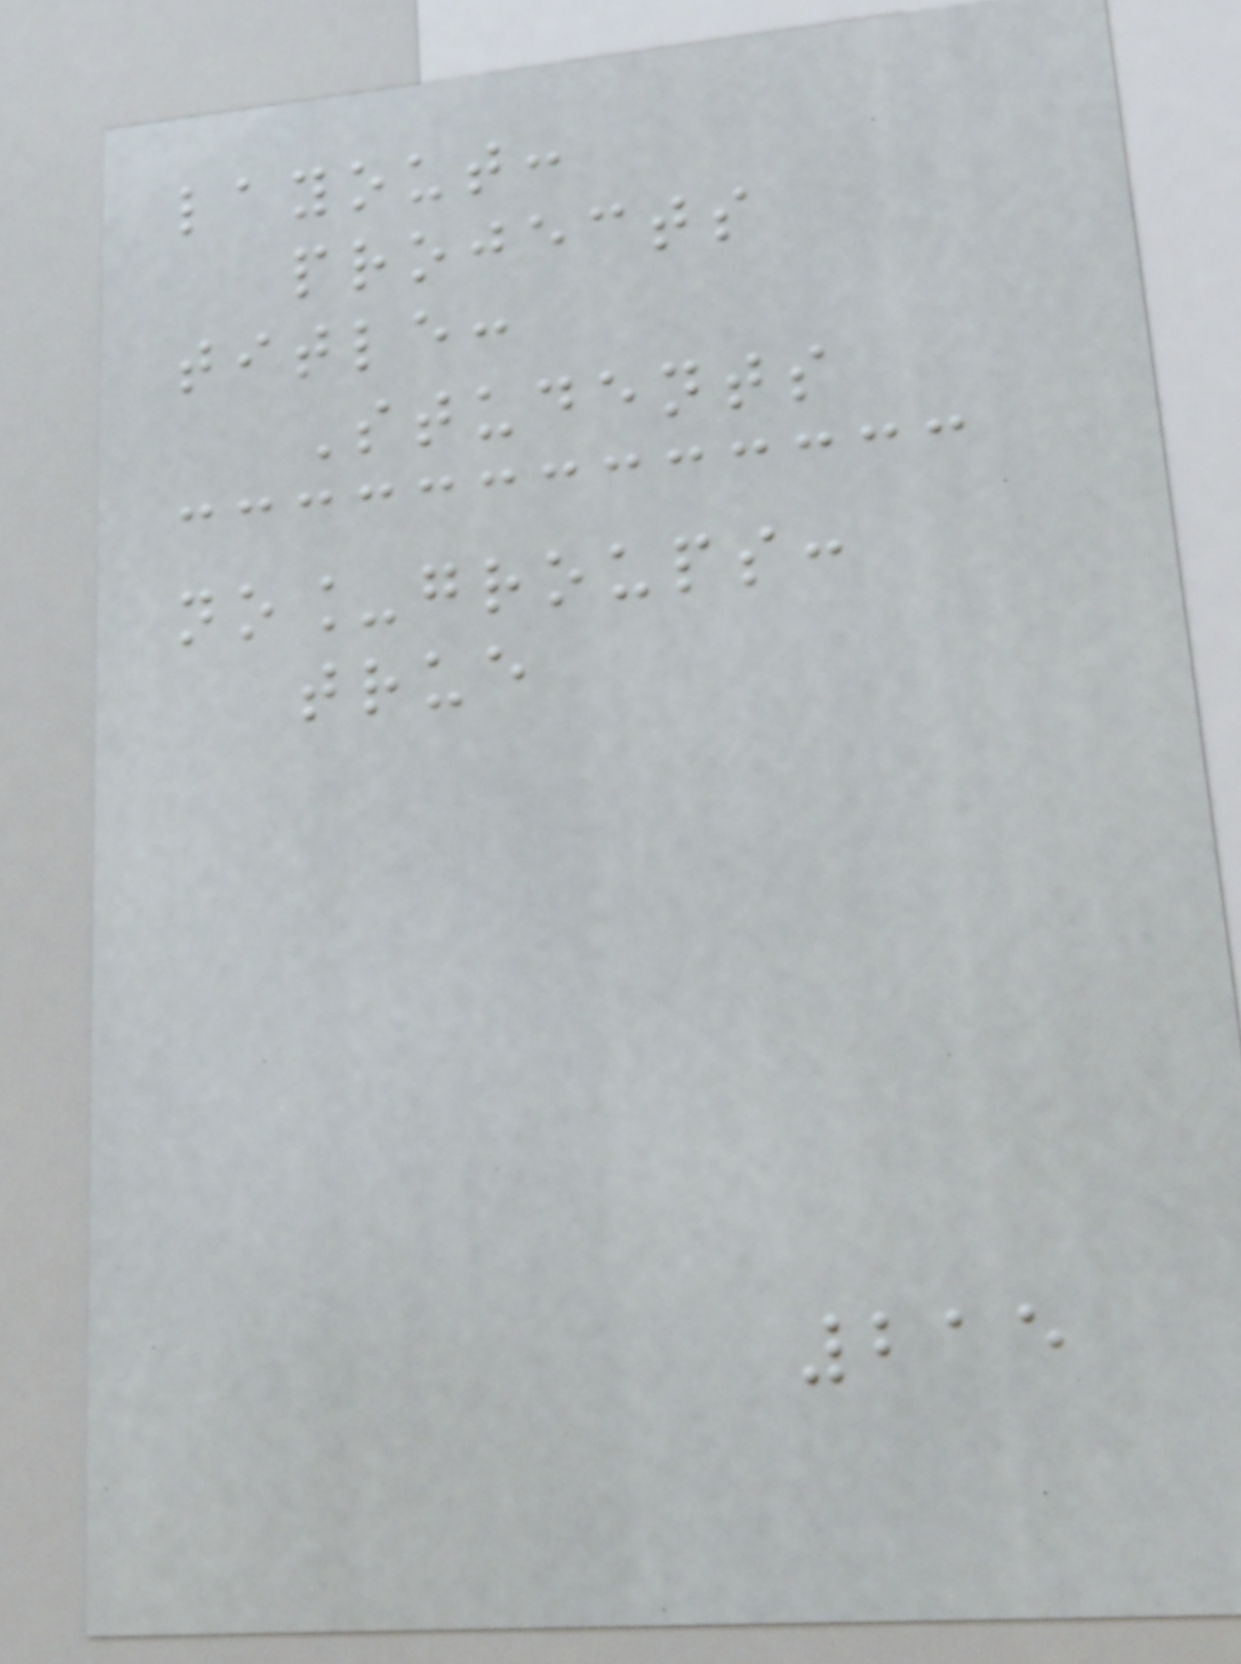layout:
projects
title:
Students
no_groups:
true
215
